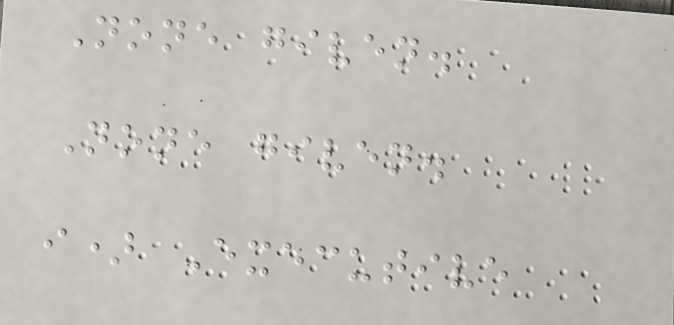None given.
None given.
i) Executive
